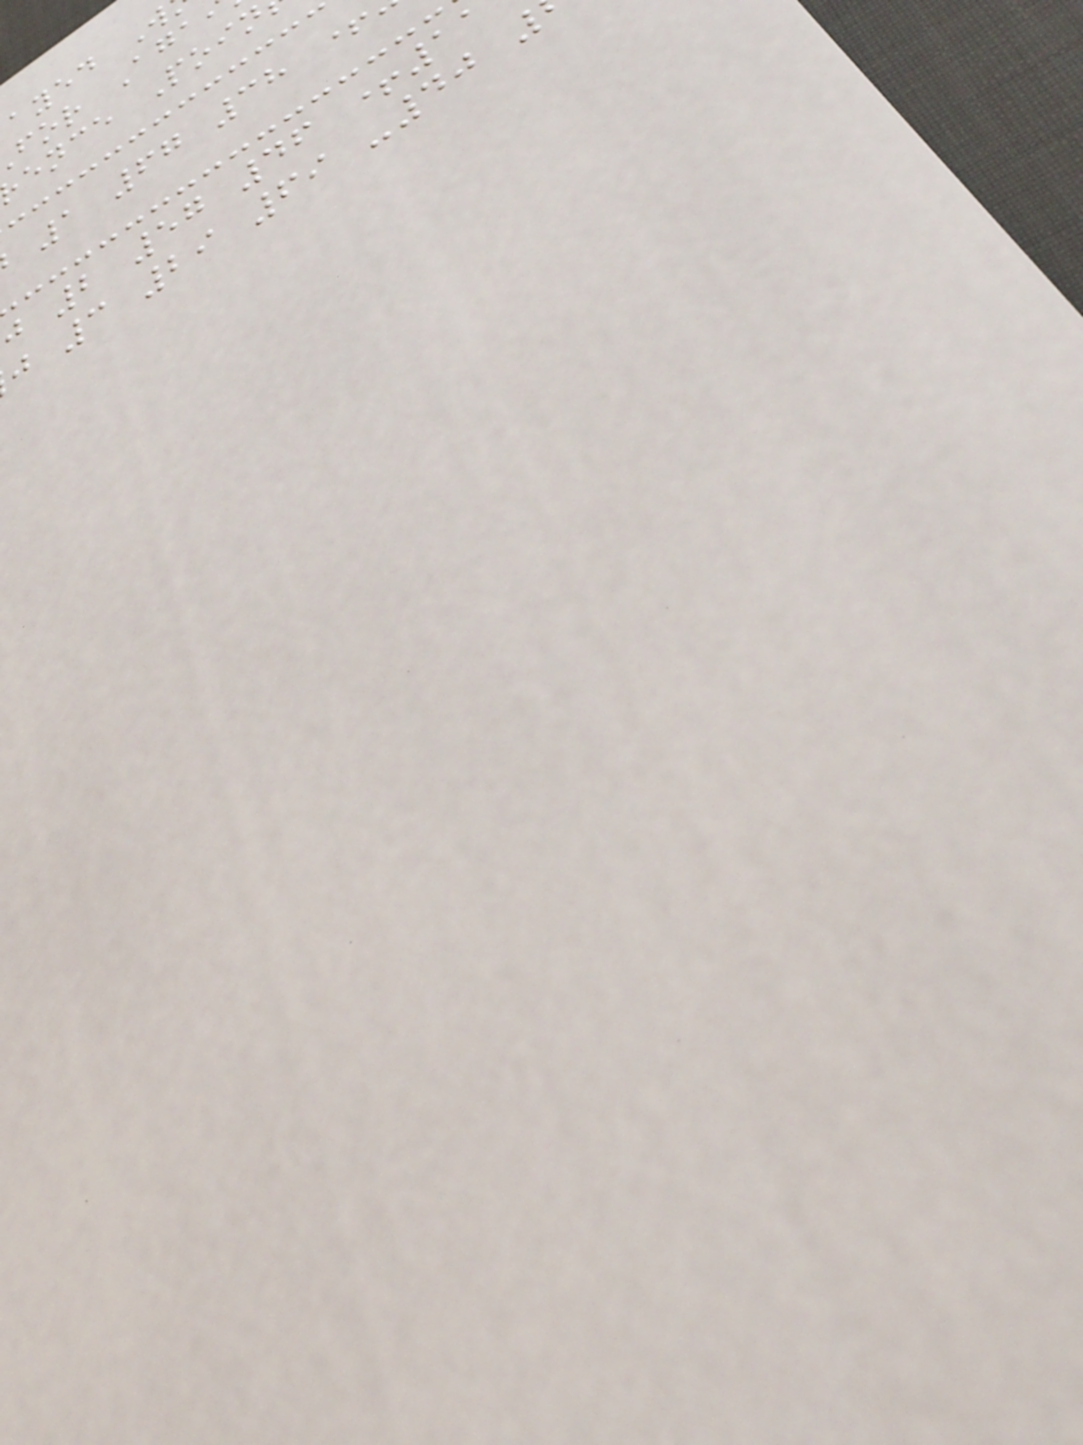ayed W
for Aga
ence Poin
1 67 38 +
j 2 57 46 +1
j 3 29 69 -40
